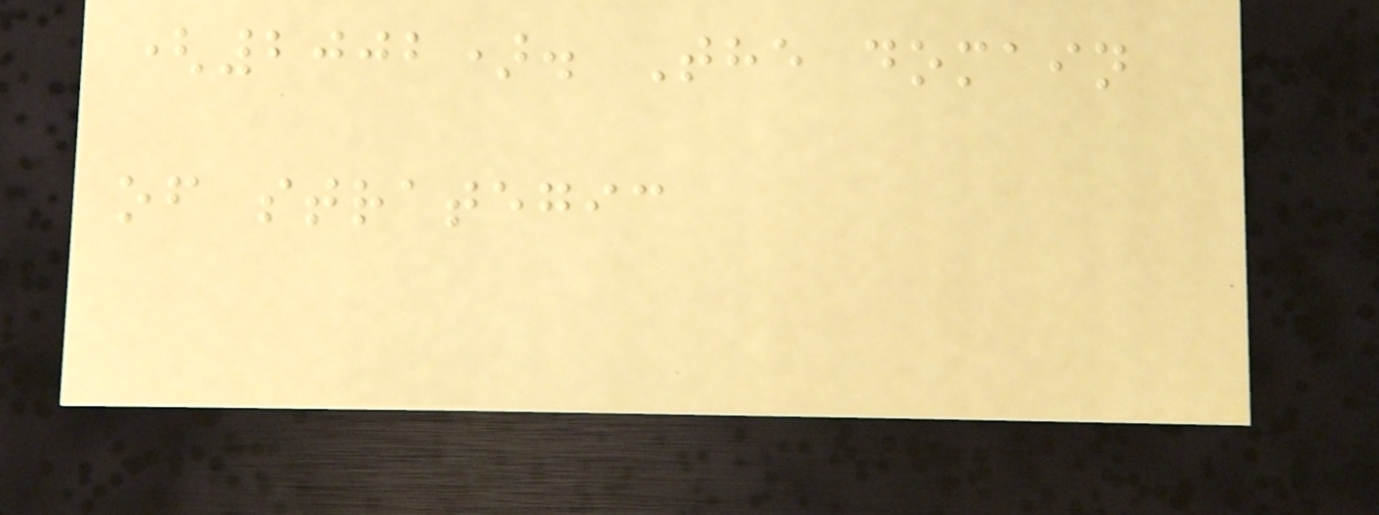(2002). The domain
of strategic
